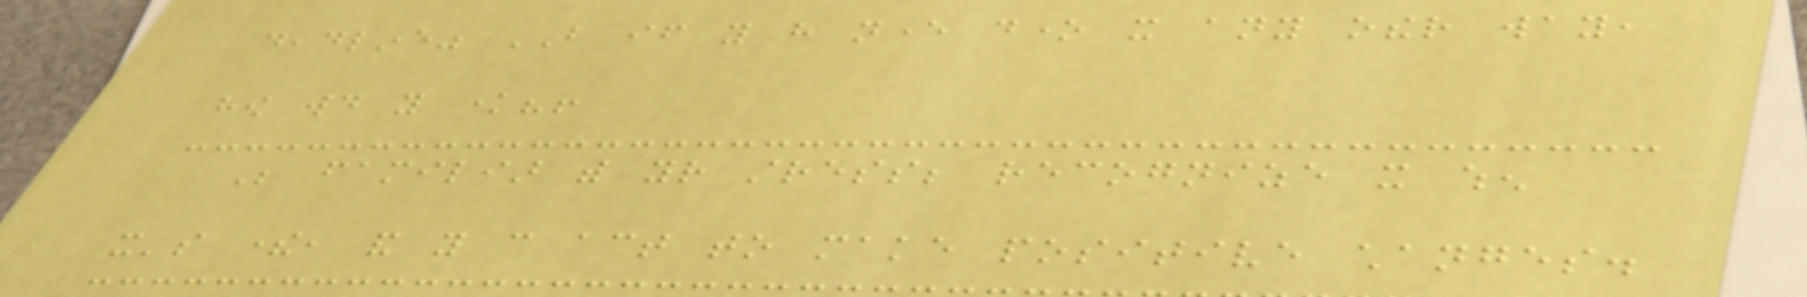deadline" BUT if you have never done it any other way,
how would you know?!
Be familiar with your stress; recognize it when
it's there, and you can act to make positive changes.
